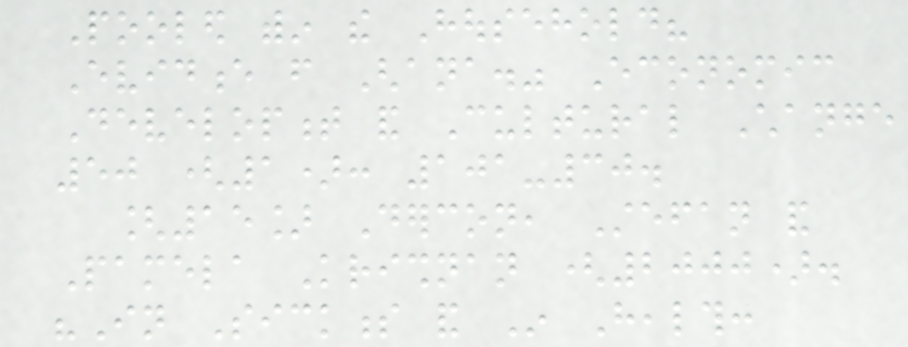Pooled within the Household?
Evidence from Ghana." Economic
Development and Cultural Change
50 (1): 101-30.
[15] Dercon, Stefan and
Pamela Krishnan (2000).
"In Sickness and In Health:
